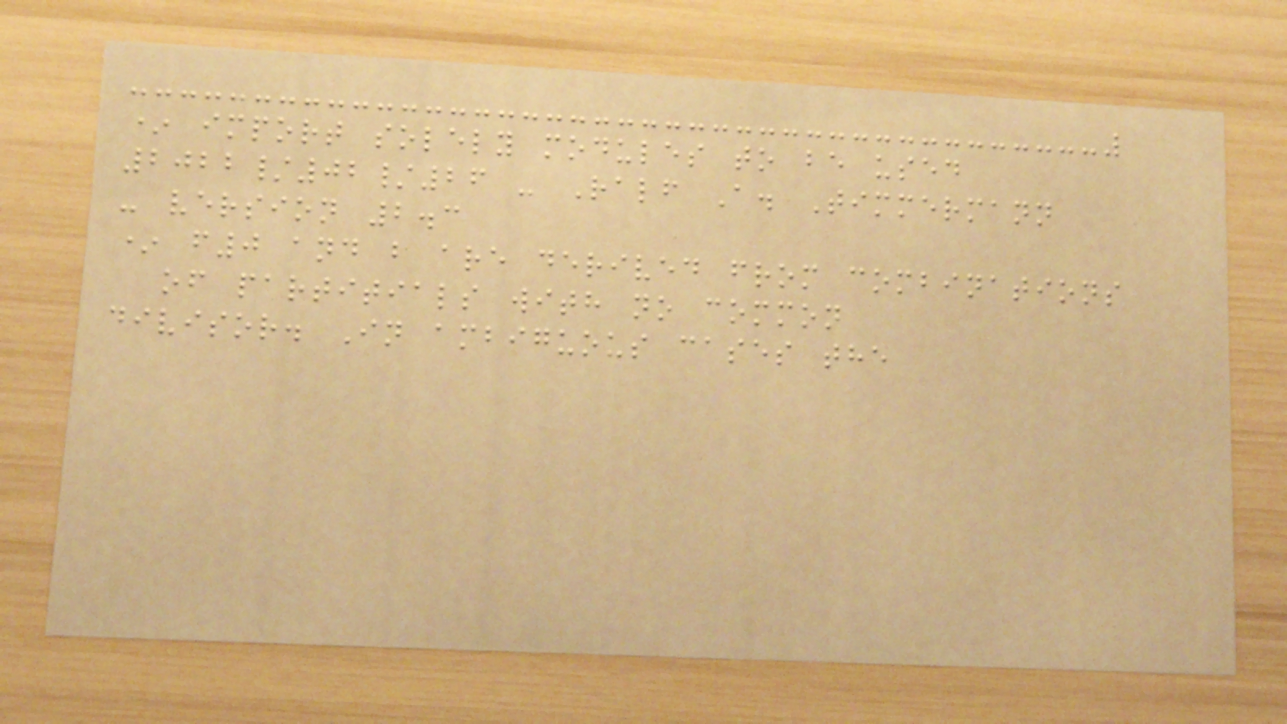* import solely modules to be used
2022/02/26 - Ralf A. Timmermann
- version 2.3
* f0 and b are derived from combinations
of partitials with no common
divisor. In ambiguous cases the
